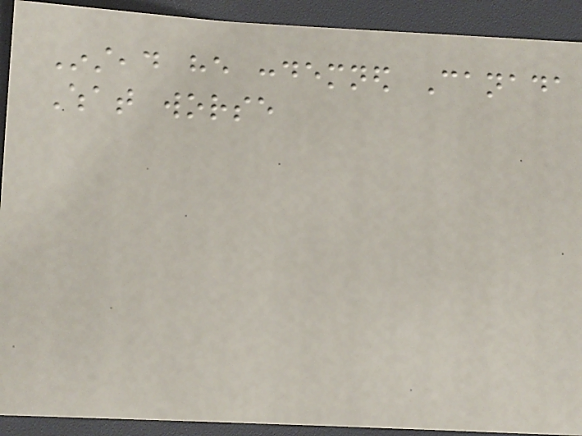Instead he condemned Canada
What worse
